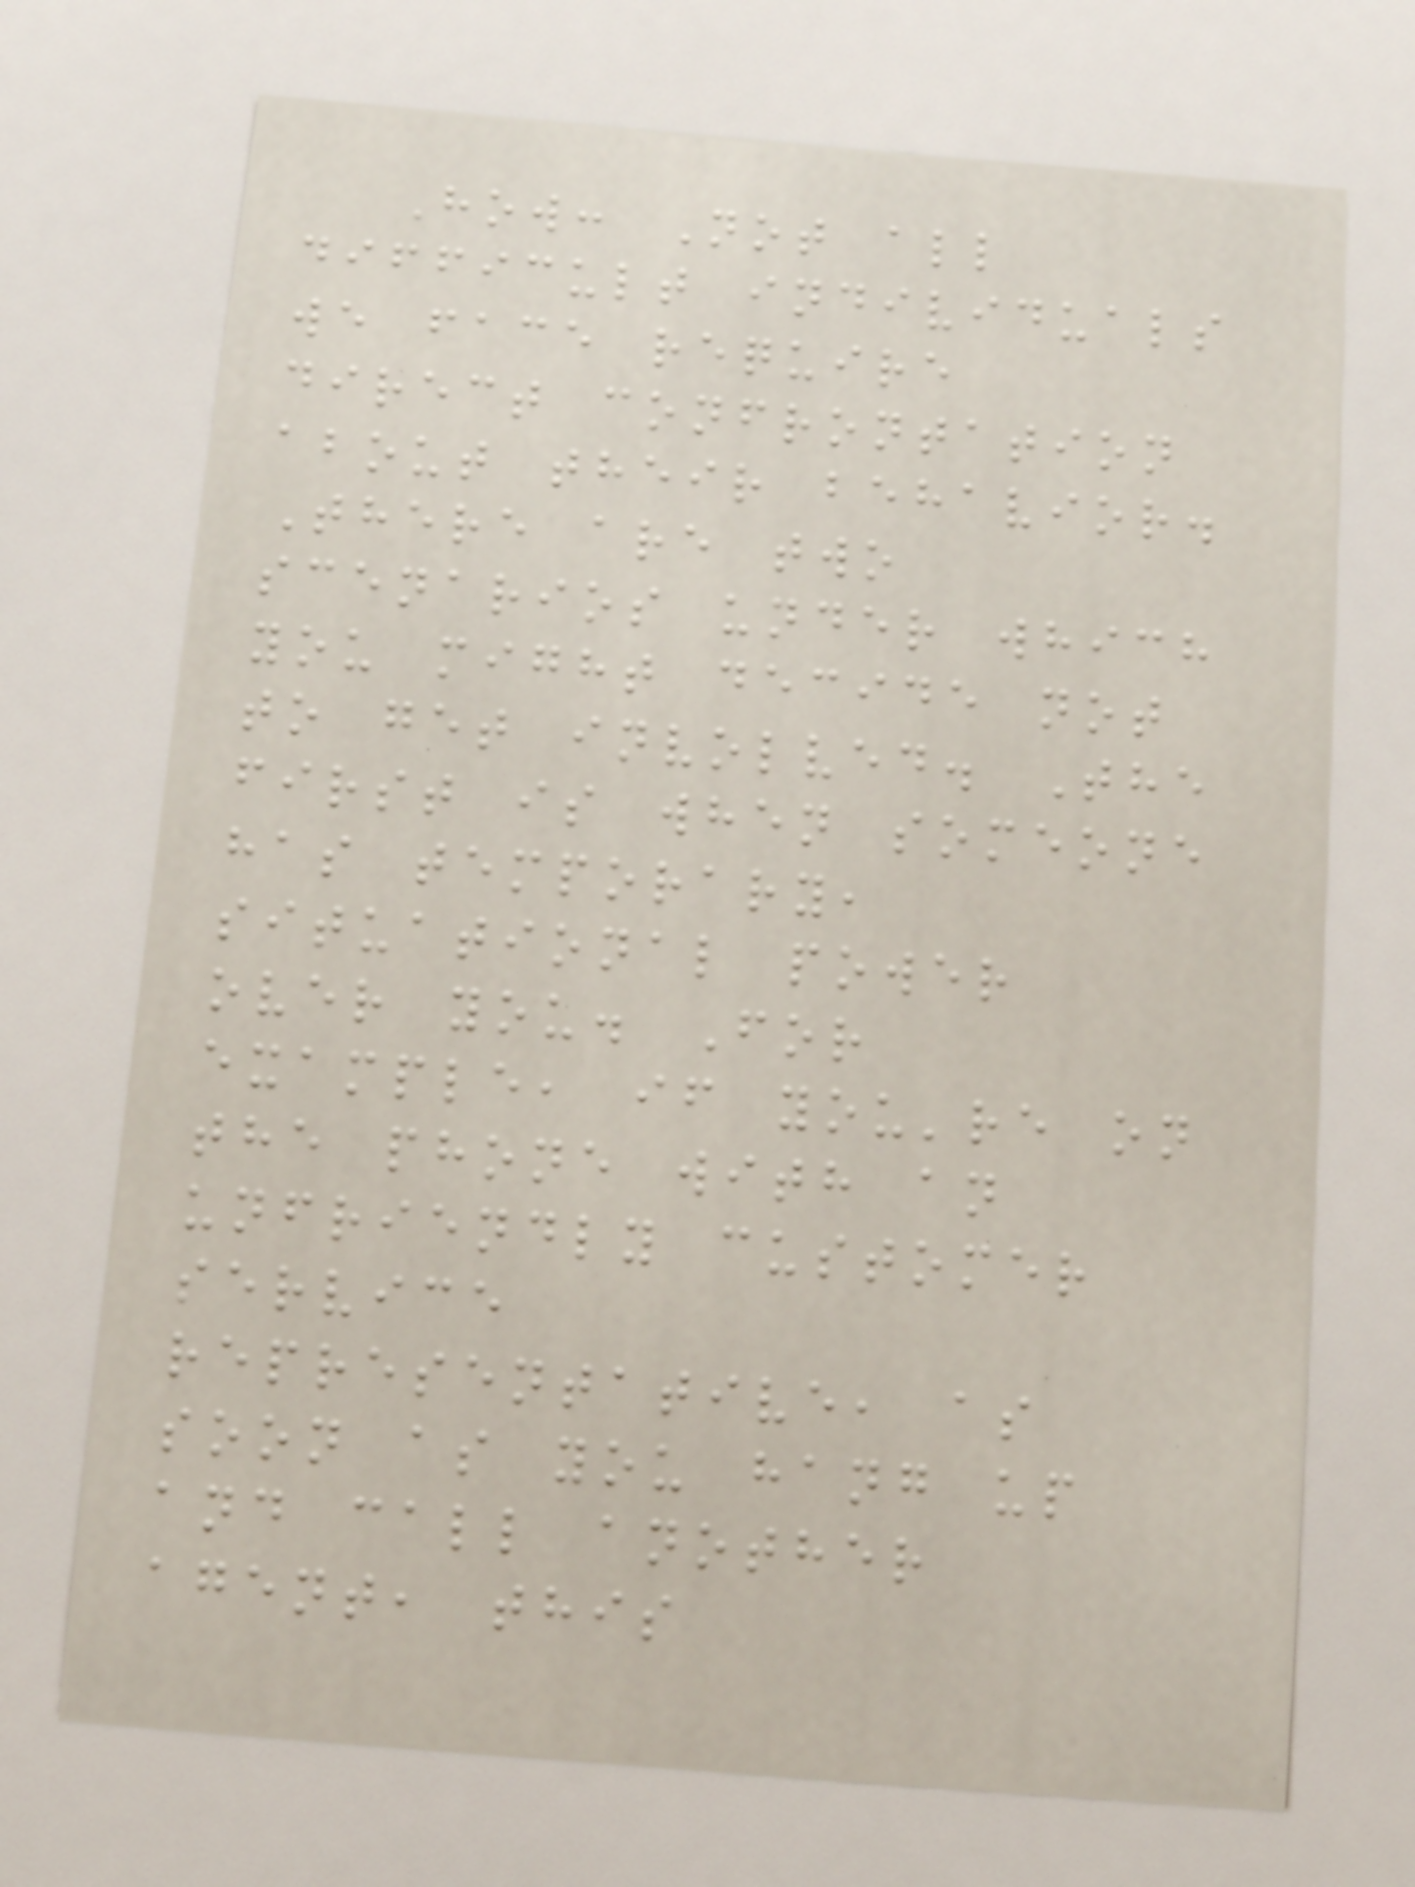How: Not all
difficult individuals
we face require
direct confrontation
about their behavior.
There are two
scenarios under which
you might decide not
to get involved. The
first is when someone
has temporary,
situational power
over you. For
example, if you're on
the phone with an
unfriendly customer
service
representative, as
soon as you hang up
and call another
agent, this
